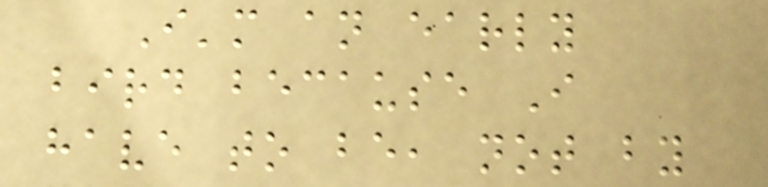I'm an early
bird because I
have to be, not by
